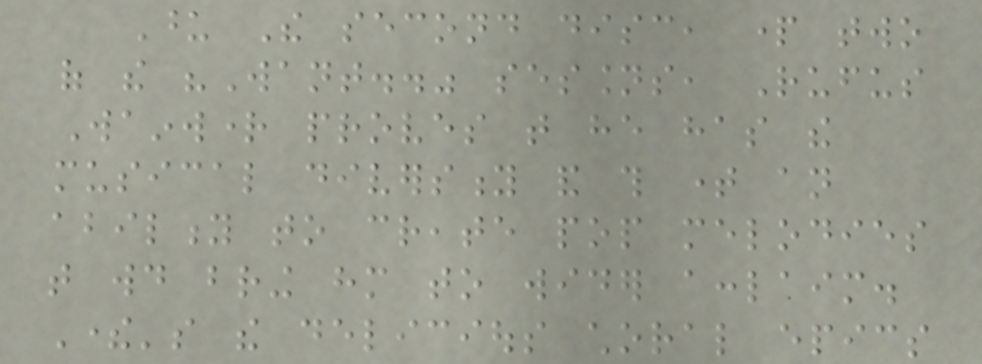Upon The second disc, part two
of the "Want.." sessions, Rufus
Wainwright proves that he has the
musical diversity and this time an
ability to create pop melodies
that would bring him to wider acclaim.
There's the delicious choral epics
